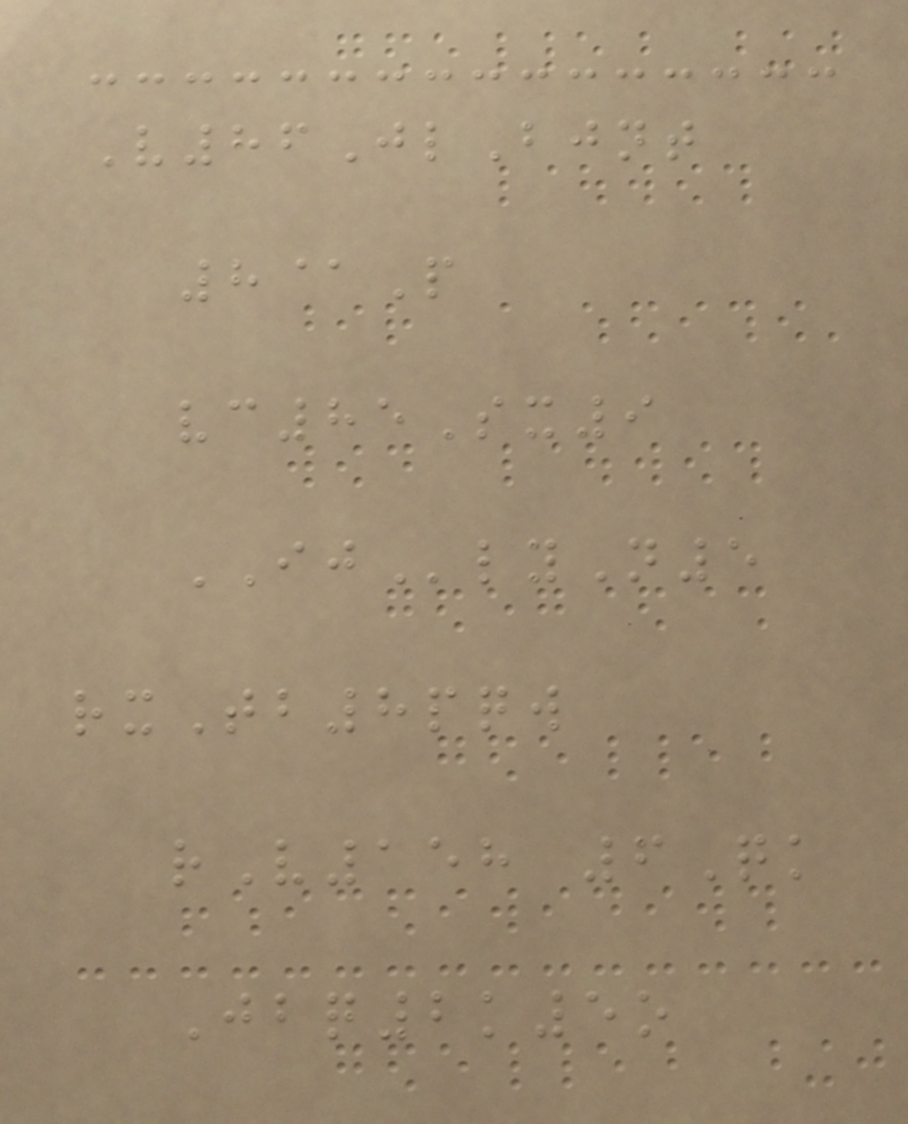V86JlBjnt
8@P
vc85Sx9
IJlyN5
rxTb8pqw
rV158 6Qk
Jbq2k5o
